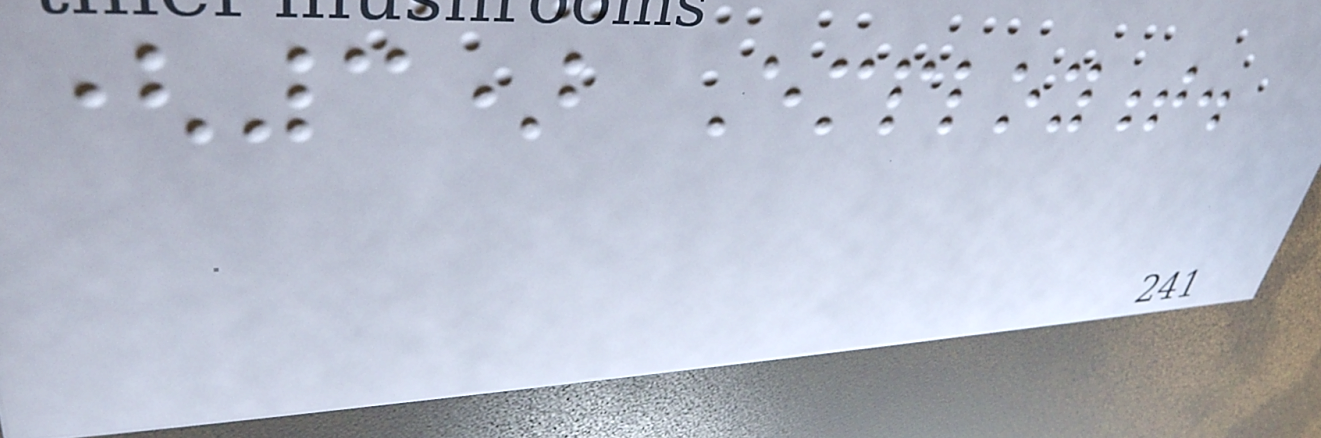(3) Employment.
